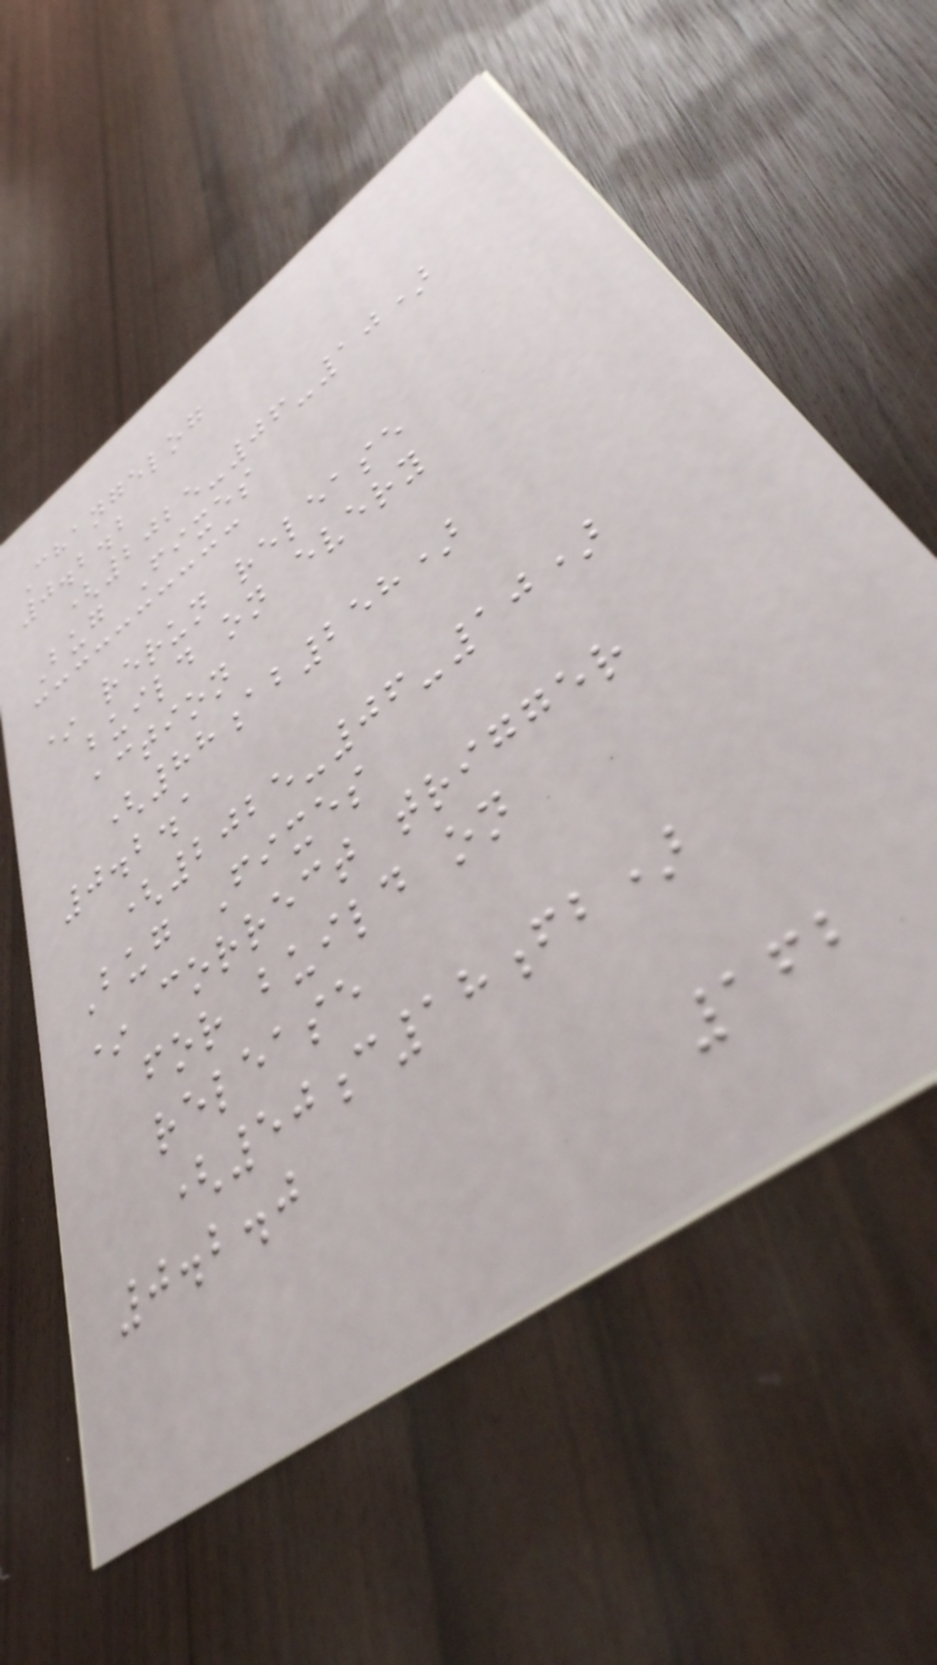Changelog
0.2.2
(2025-06-10)
Bug Fixes
* rerun release
build on every
action
(88ab258)
0.2.1
(2025-06-10)
Bug Fixes
* correct trigger
for build on
release
(50c18fb)
0.2.0
162
